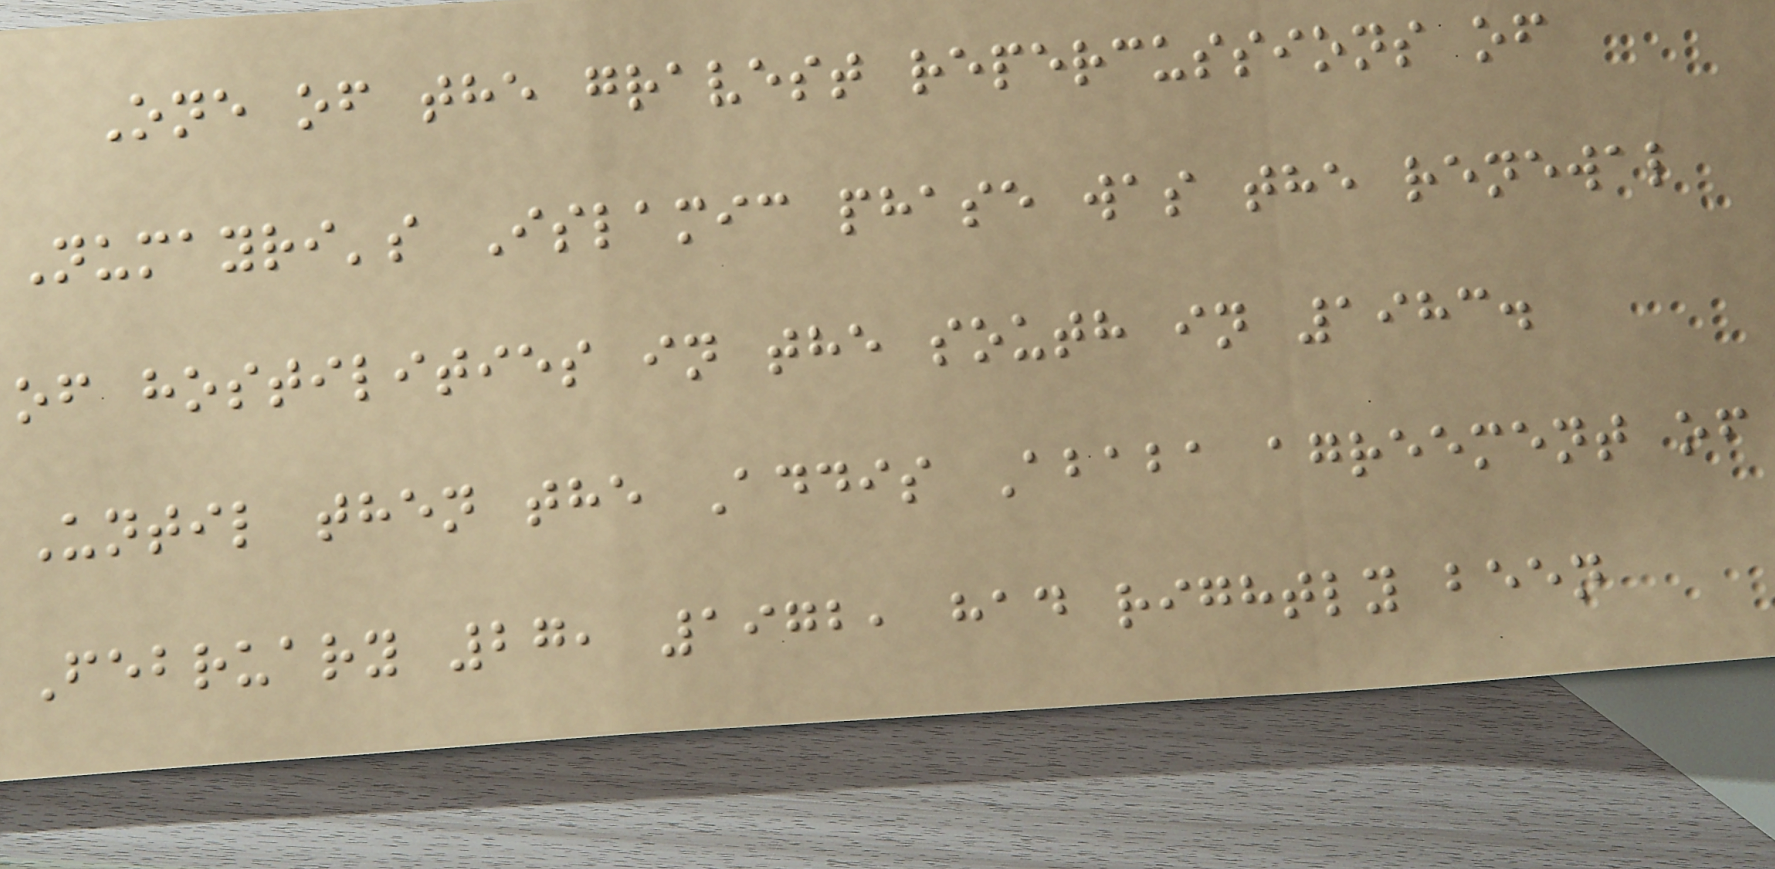One of the gravest repercussions of
Numayri's Islamic phase was the renewal
of hostilities in the south in 1983.
Until then the Addis Ababa agreement of
February 27, 1972, had rightly been
